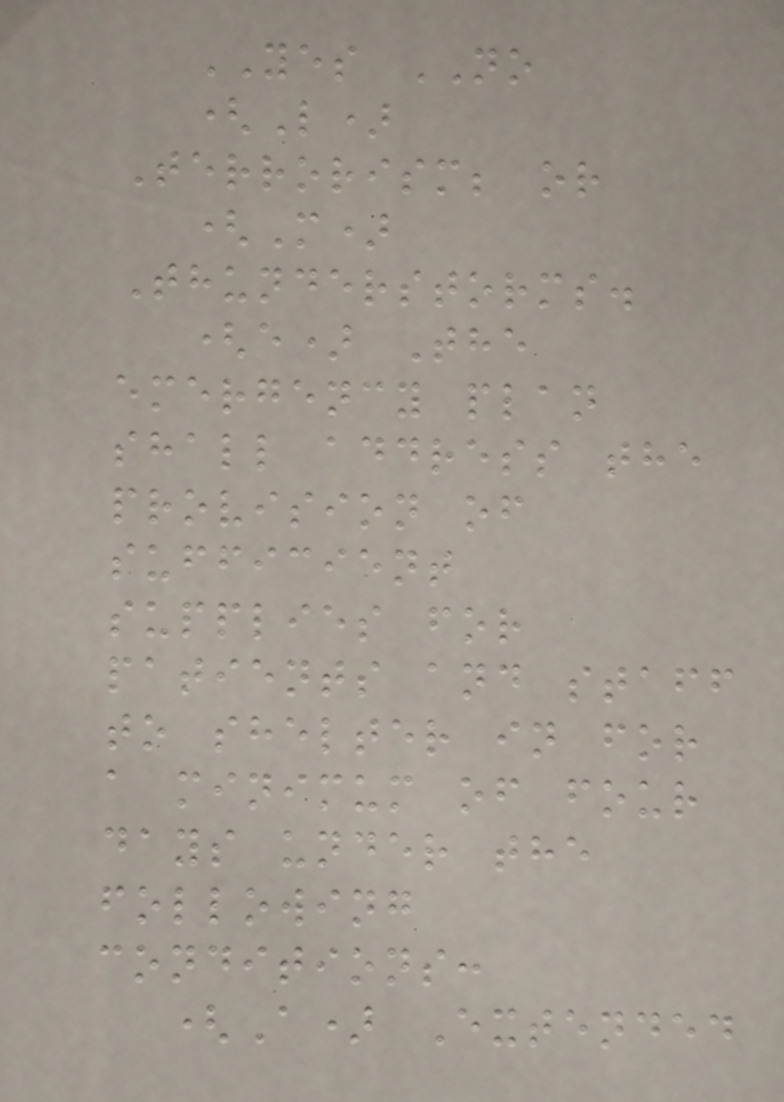YES NO
(L)
Terrorism; or
(M)
Thunderstorms.
(e) The
emergency plan
shall address the
provision of
sufficient
supplies for
patients and staff
to shelter in for
a minimum of four
days under the
following
conditions:
(A) Extended
